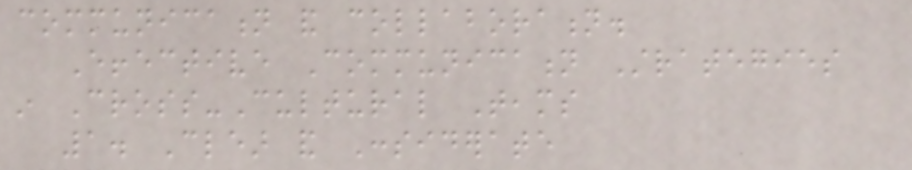communication and collaboration.
Effective Communication Strategies
in Cross-Cultural Teams
1. Clear and Considerate
